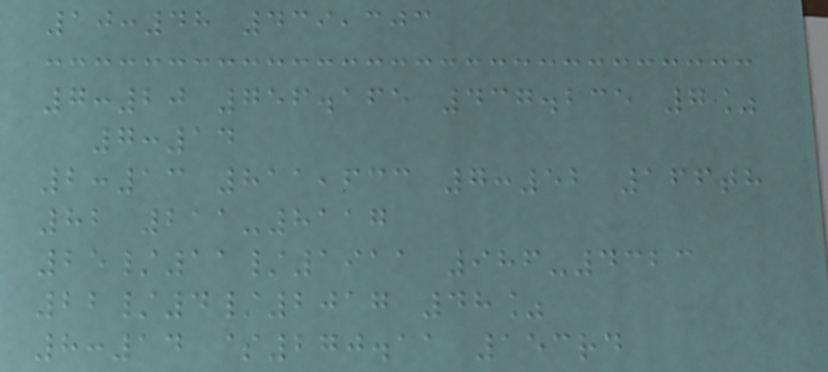10:48 439,303
7:20 756.165 437.235 7%
7:14
2:13 811,633 7:52 166th
82 211-8117
25/11/1911 986-4323
22/4/2017 48%
8:14 $270.11 153rd
